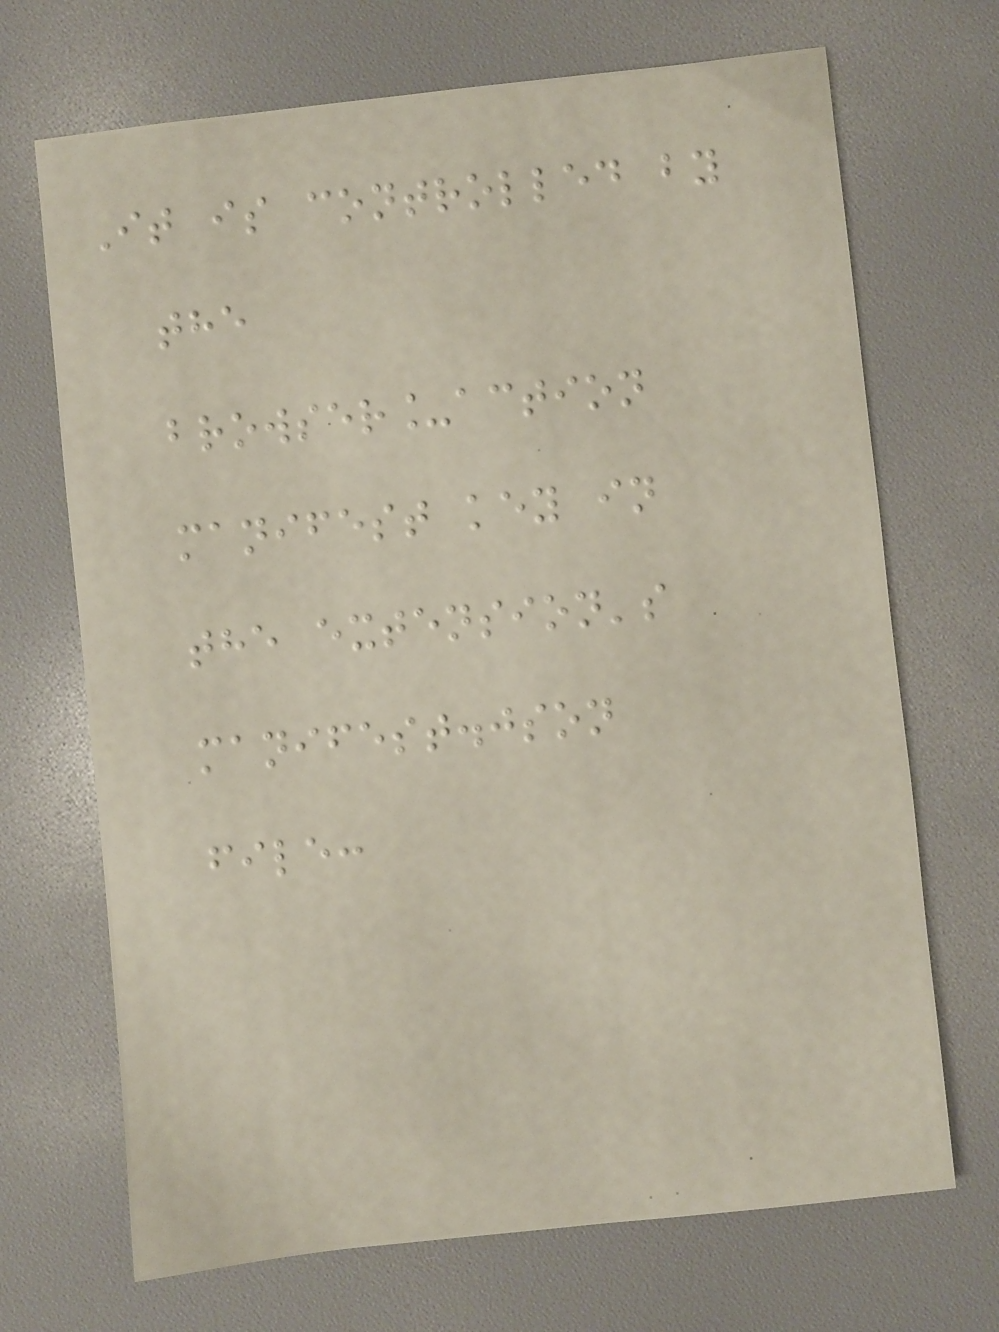It is controlled by
the
browser_action
manifest key in
the extension's
manifest.json
file:
